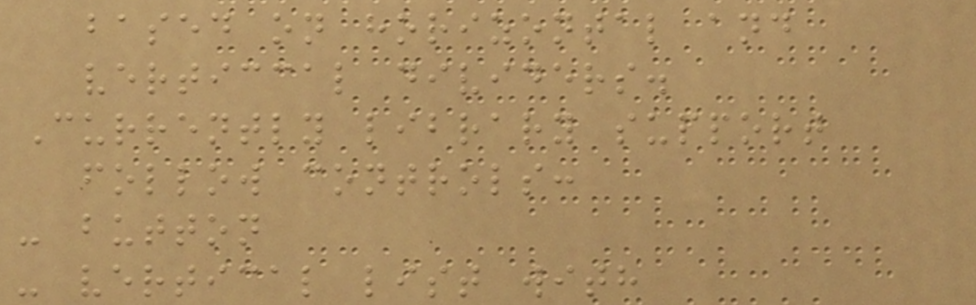based on horizontal and
verticcal dividers.
Currently library support
follow controls:
- button
- vertical list with
